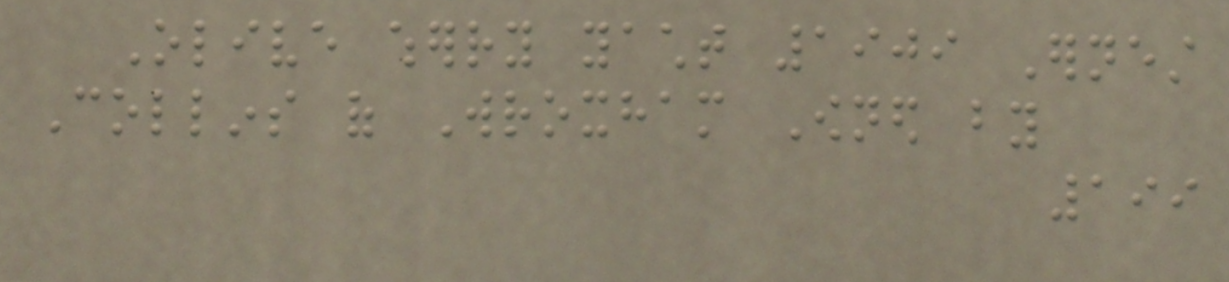Olive wherry yacht 1909 Ernest
Collins of Wroxham Owned by
199
